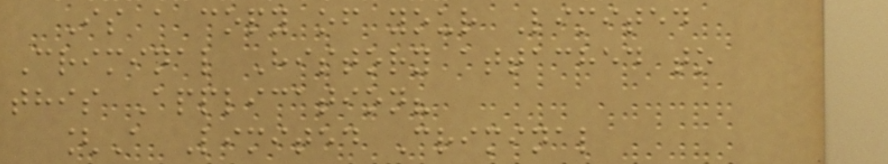Is a copy of your Limited
Criminal History attached to
this Application?
[A Limited Criminal
